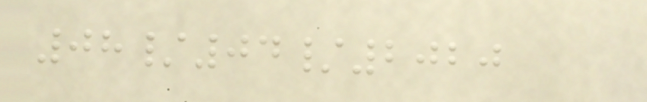08/04/2020
